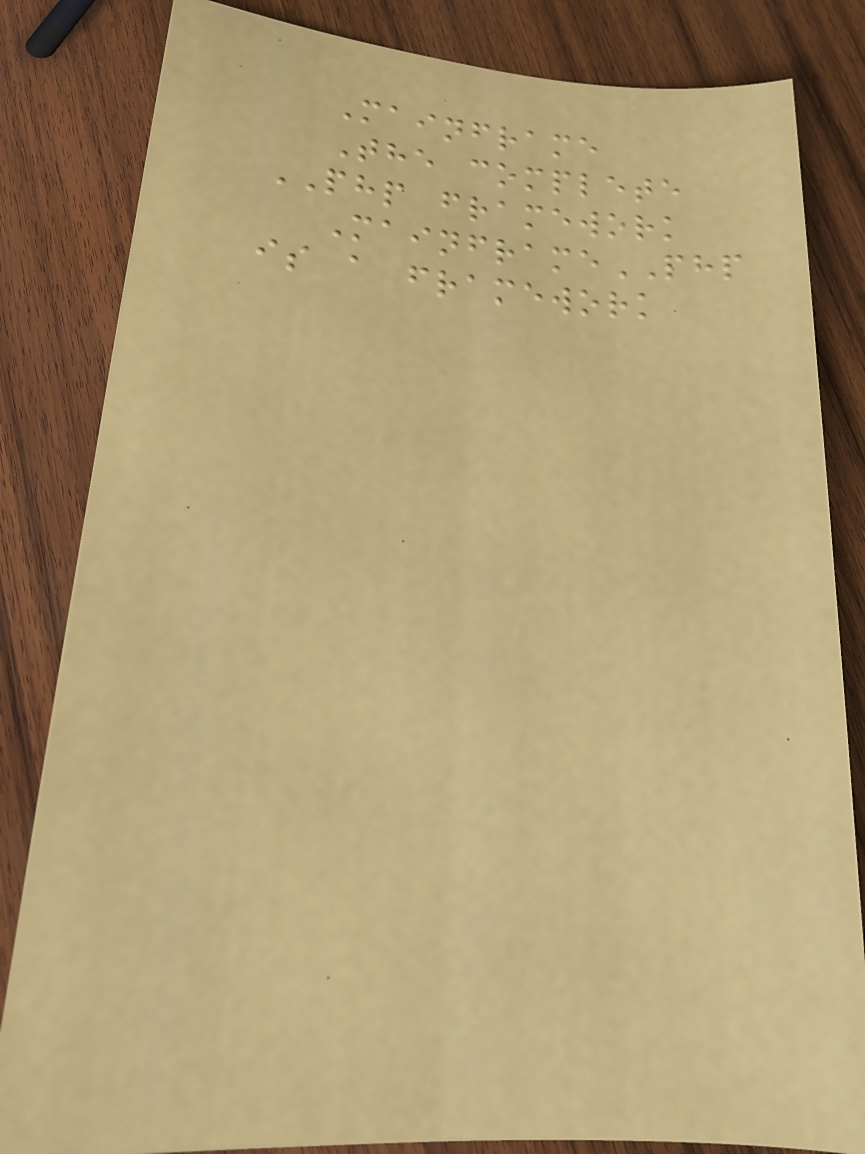Mainframe
The complete
PHP framework
MainframePHP
is a framework
